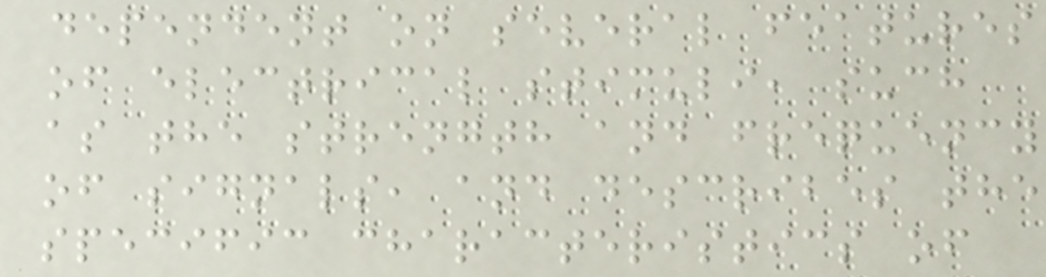dependent on several features
of electrical stimuli, such
as the strength and frequency
of signals, and describes the
specific characteristics of
